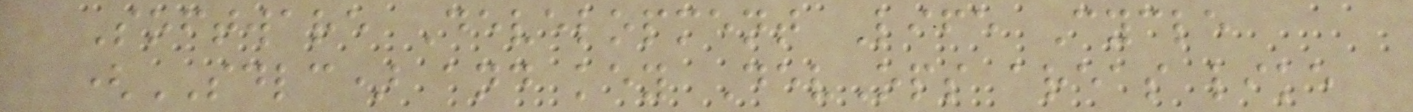Software Development Life Cycle
(SDLC) and key DevOps areas like
